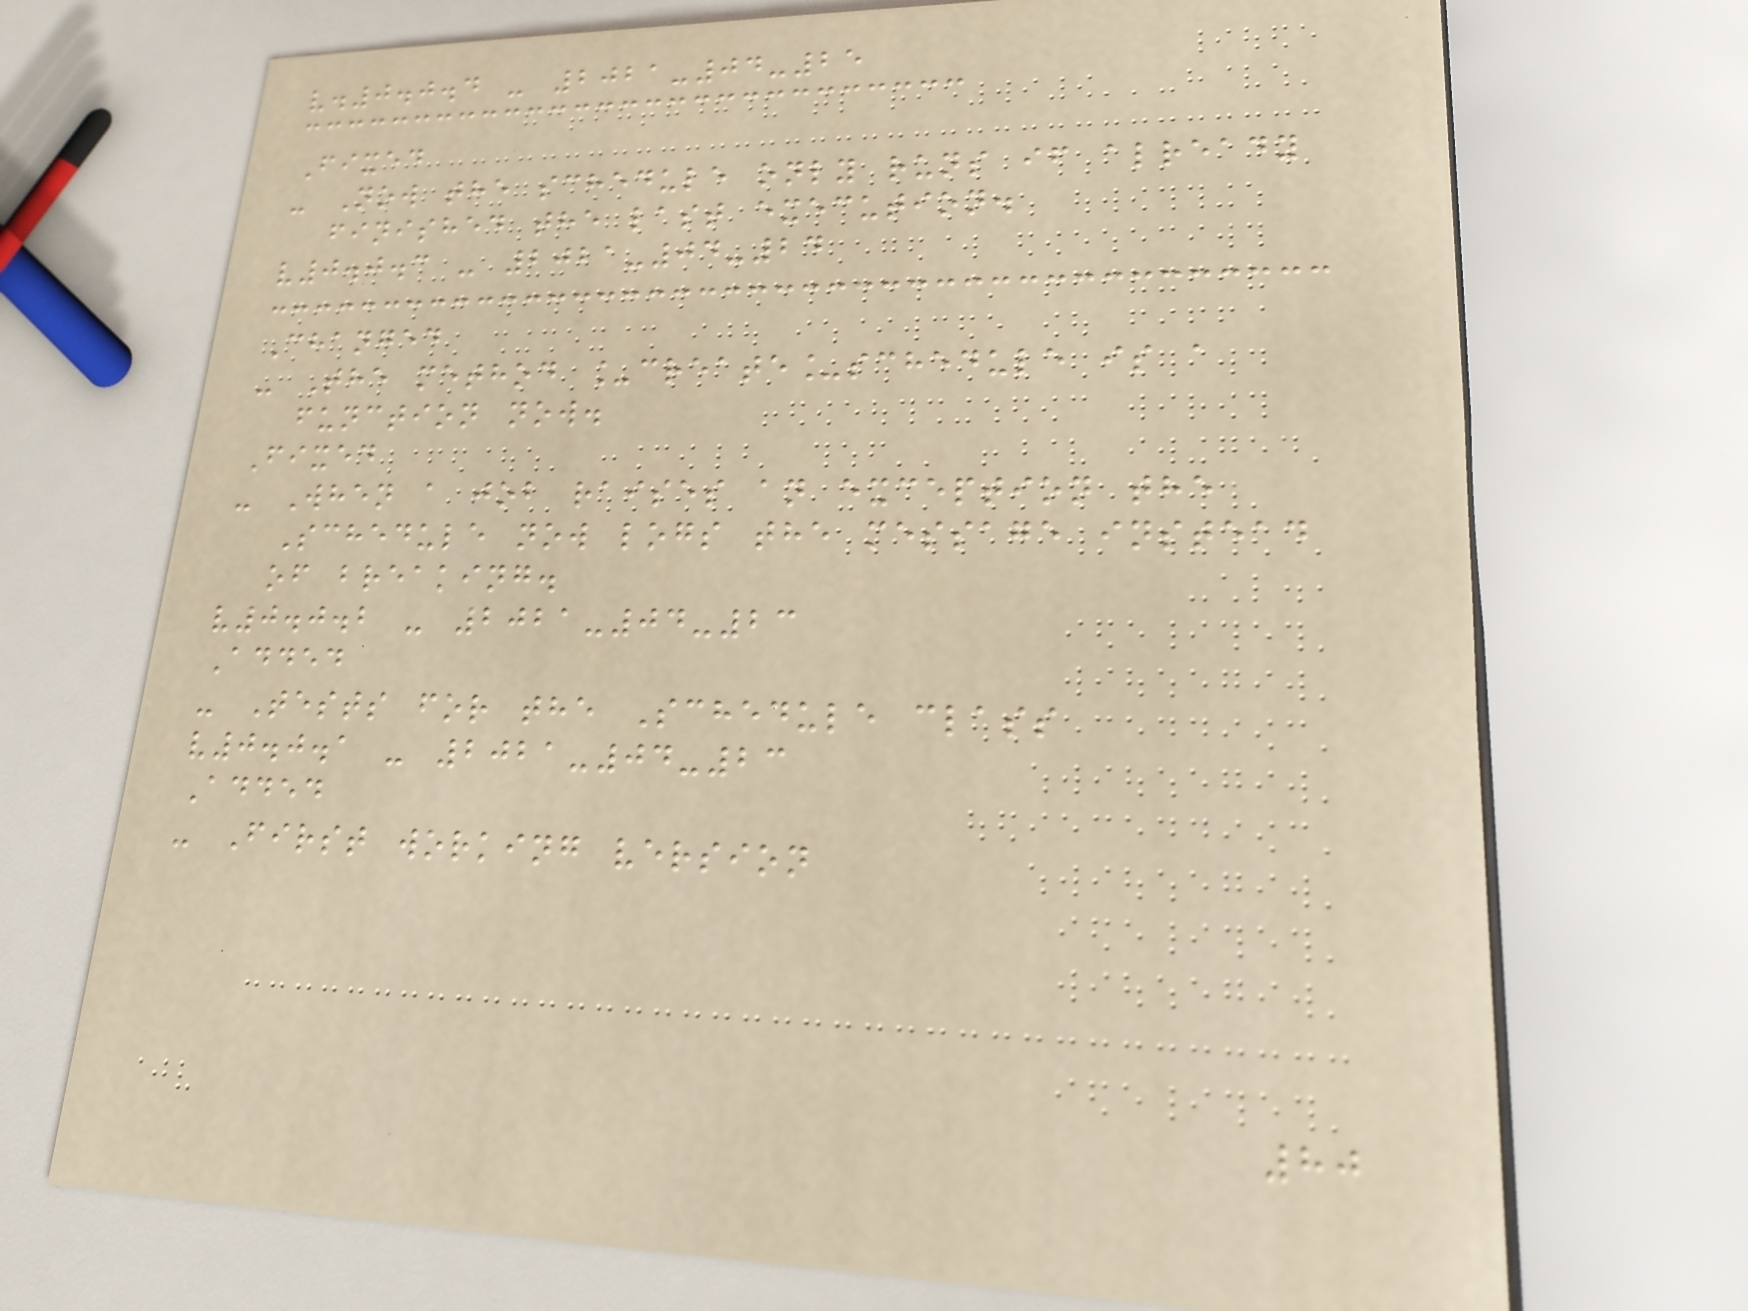v.0.0.4 - 2021-04-25
Fixed
- Now the schedule only runs if already
finished the last execution.
v0.0.3 - 2021-04-24
Changed
- The method _create_schedule is a
function now.
Fixed
- When a job raises an exception the
Schedule now logs the message instead
of breaking.
v0.0.2 - 2021-04-23
Added
- Tests for the Schedule class
v0.0.1 - 2021-04-23
Added
- First working version
80
